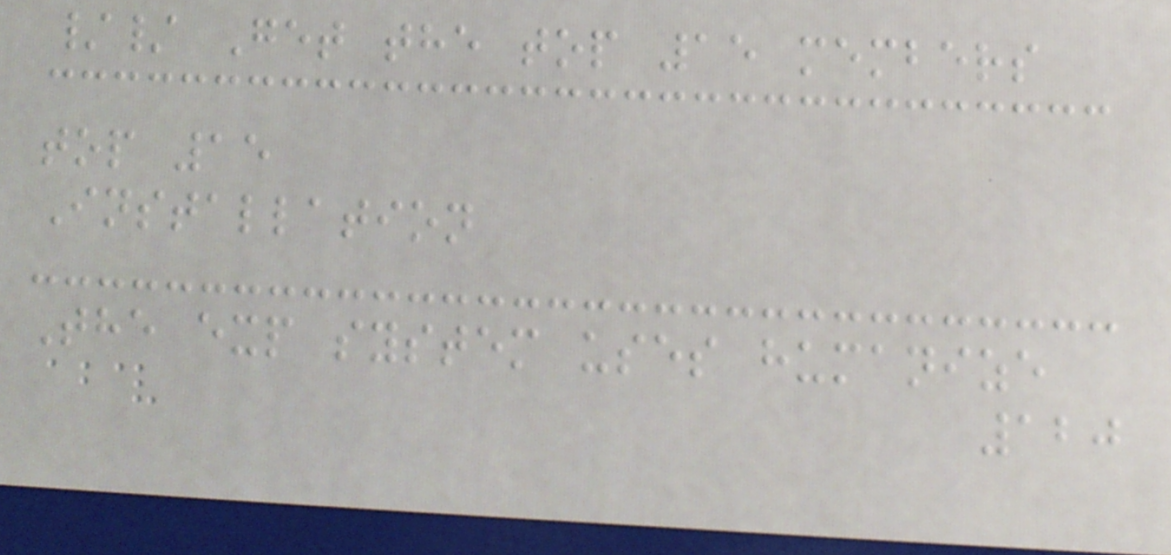// Get the top 15 members
top 15
Installation
The exp system uses humanize
120
